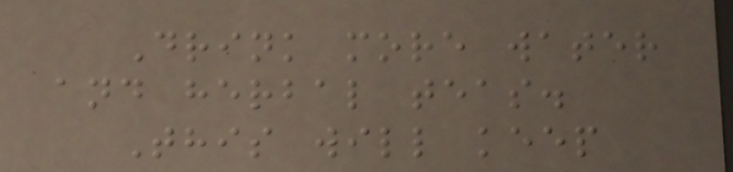Drink more water
and herbal teas.
This will keep
